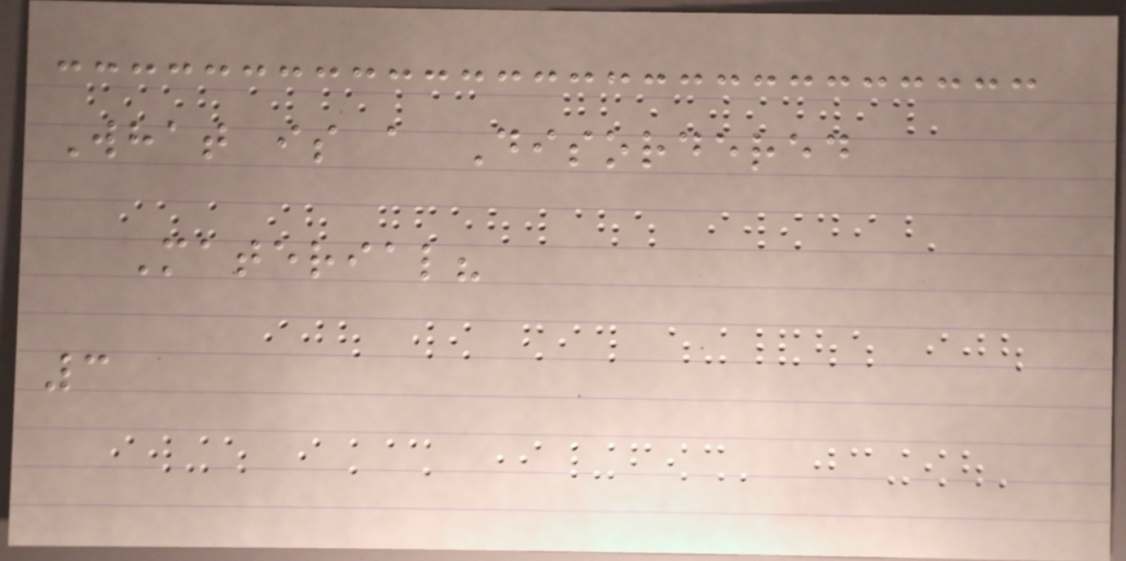What is a Disordered
Material?
3
